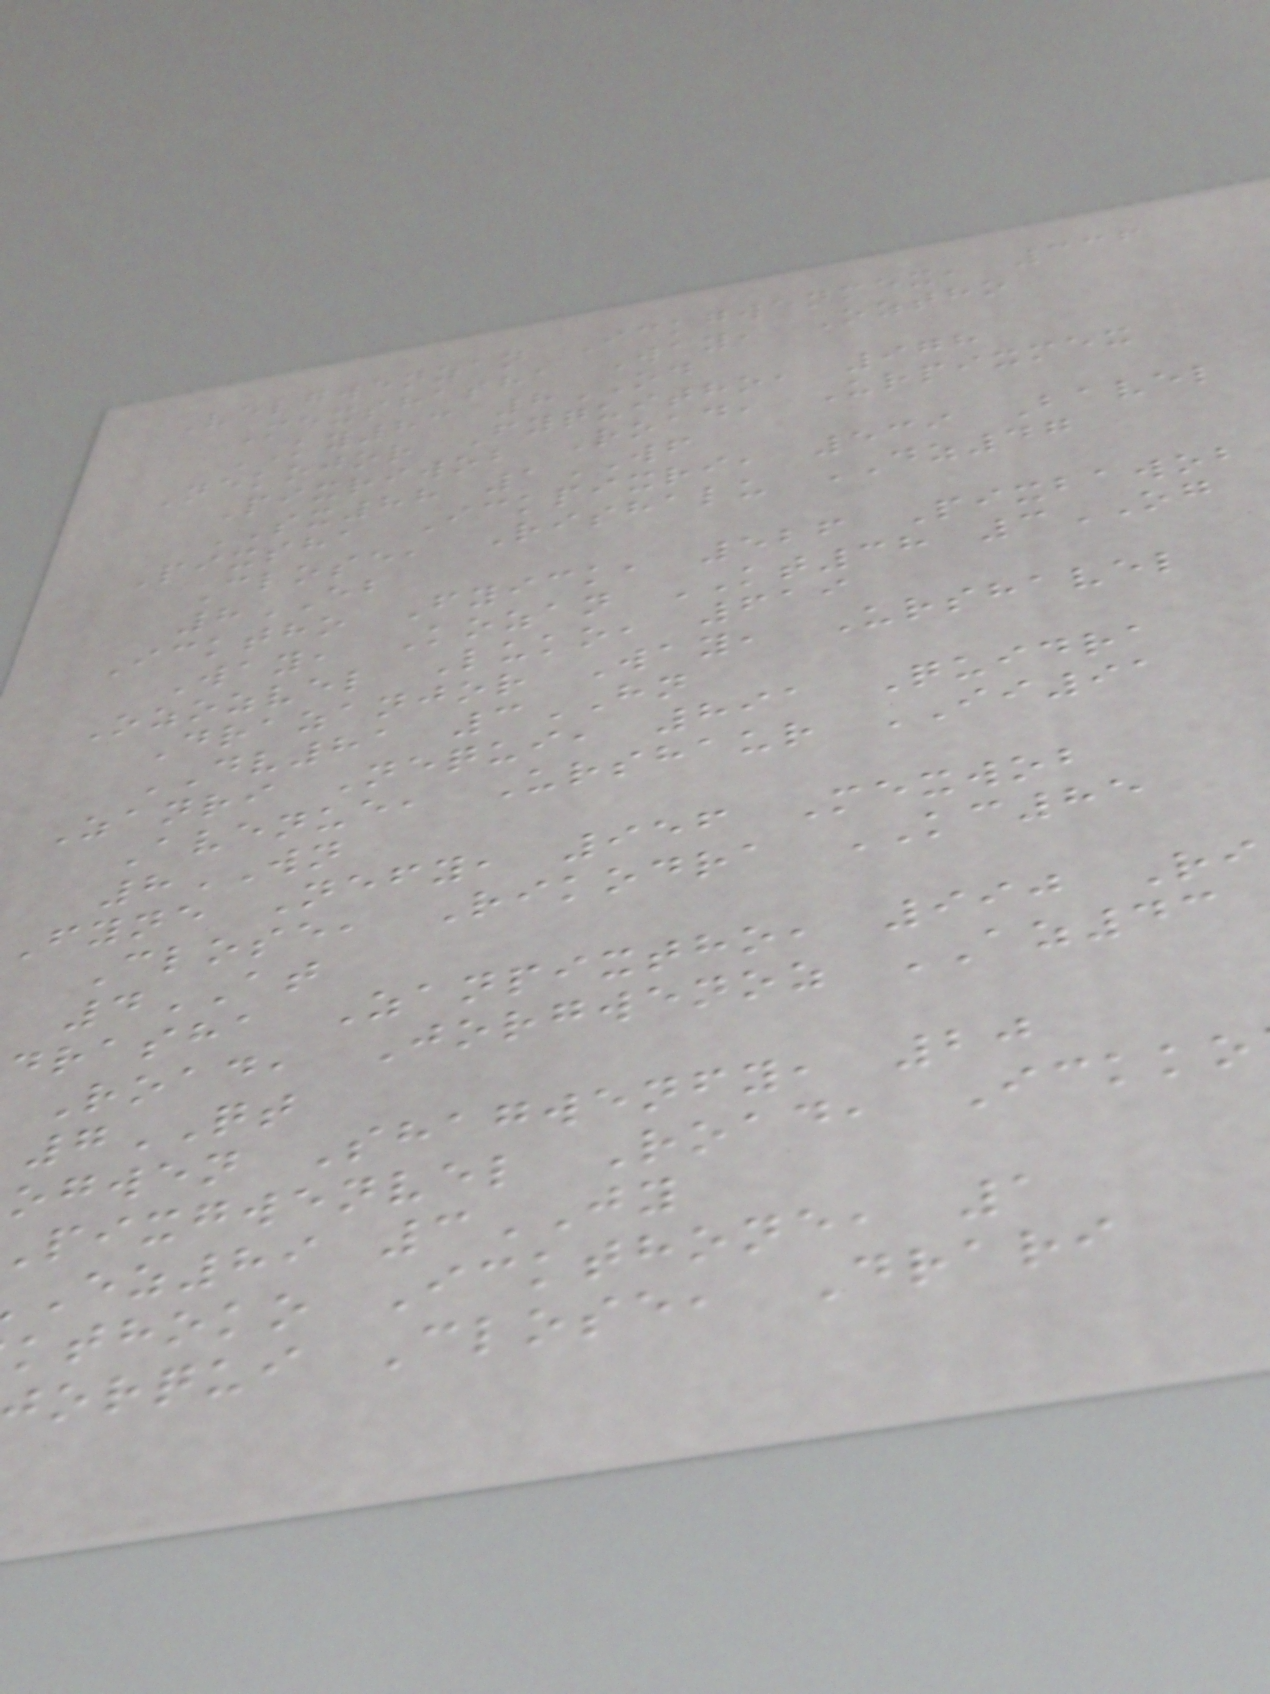Velgwenzan Ickgwenmex, 336
Mexshasha Way, Oztho
KY83 8OD
Nekojor Fyquitho, 978
Pixriwob Road, Urpixmex
SX88 1WF
Pixsha Ickpixri, 539 Bavel
Close, Rishalu DZ47
8EB
Icktho Fyick, 526 Pixbawob
Way, Kozan KT38 3OG
Ozozvel Luko, 619
Drazanjor Way, Urshavel
DV81 3HN
Zanri Nequi, 891 Quidra
Avenue, Urshaur II91
8WN
Fyne Nefy, 956 Mexwob
Close, Rikodra KC85
4AT
drasha Zanpixtho, 990 Ri
Road, Jorgwenoz AZ43
7QT
ogwen Shagwenfy, 20
pixgwenvel Road, Ickko
ez89 3JY
kthoko Ickthone, 1
orqui Close, Drari
